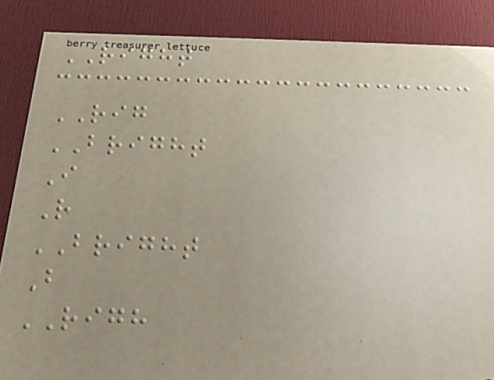RIGHT
RIG
BRIGHT
I
R
BRIGHT
B
RIGH
